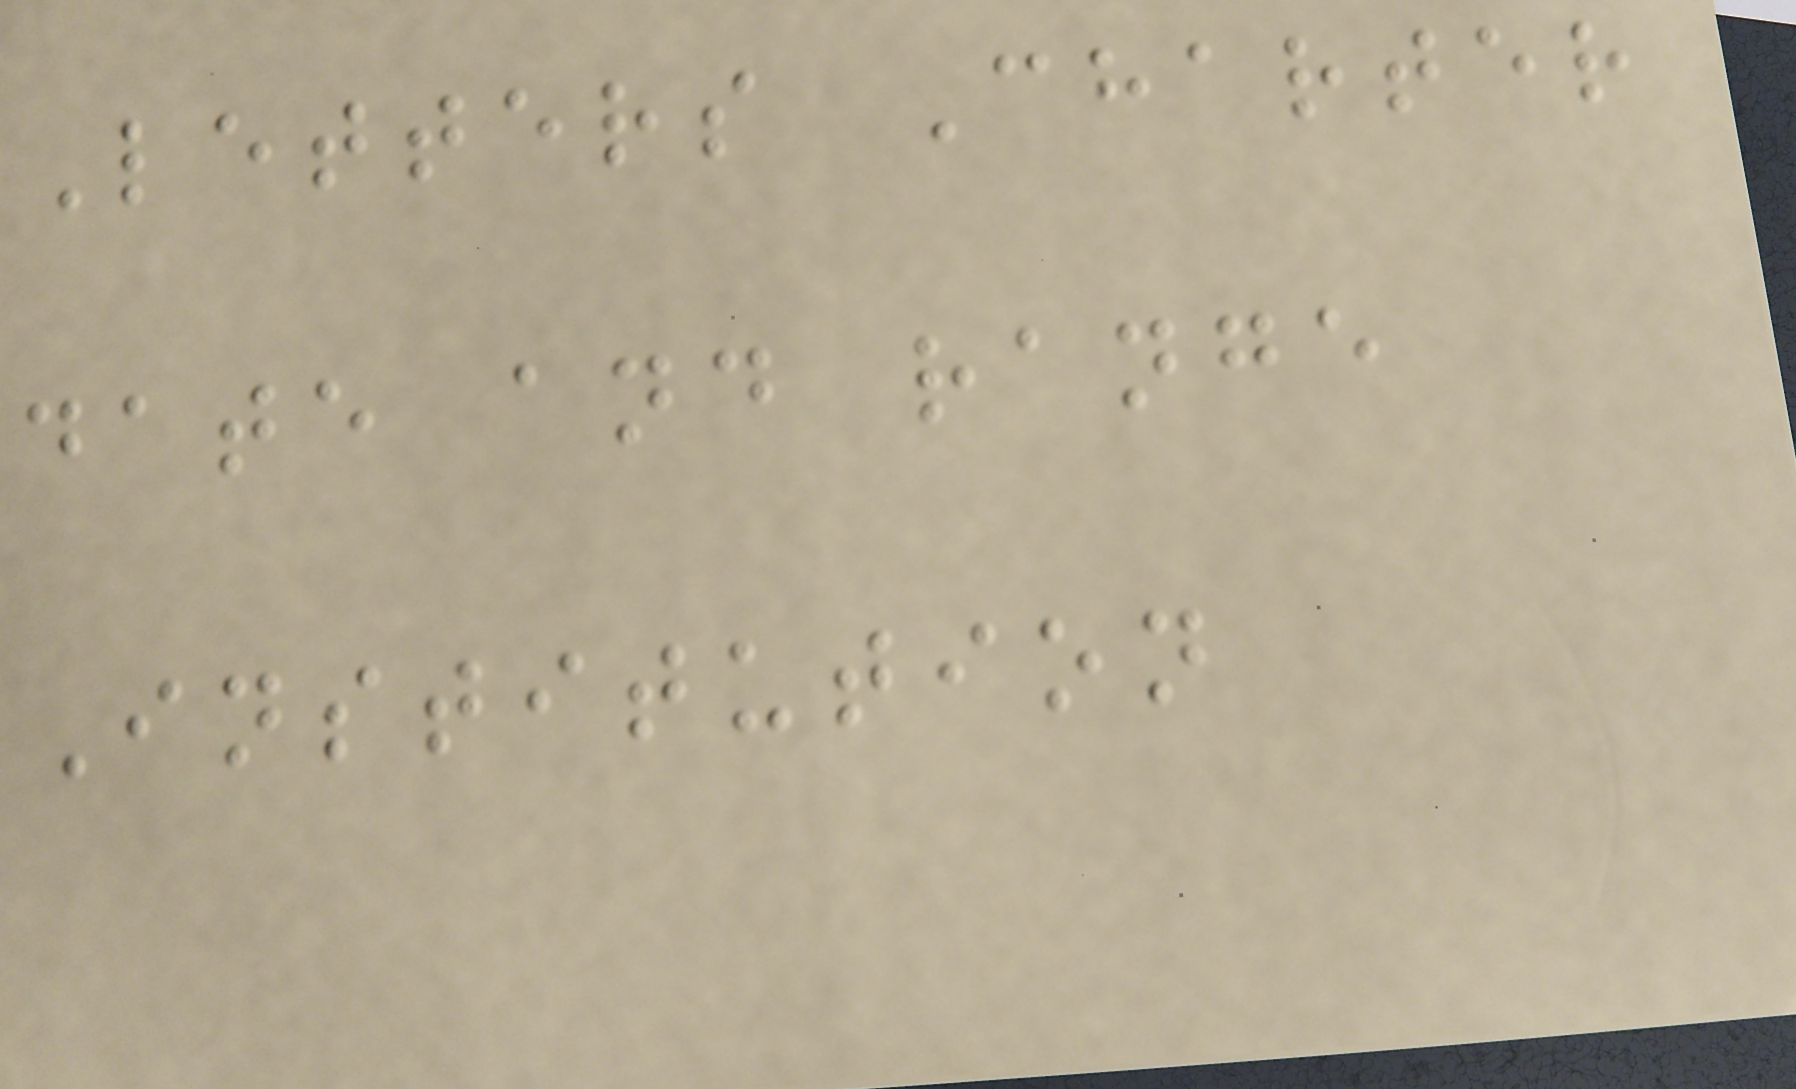Letters Charter
date and range
Institution
